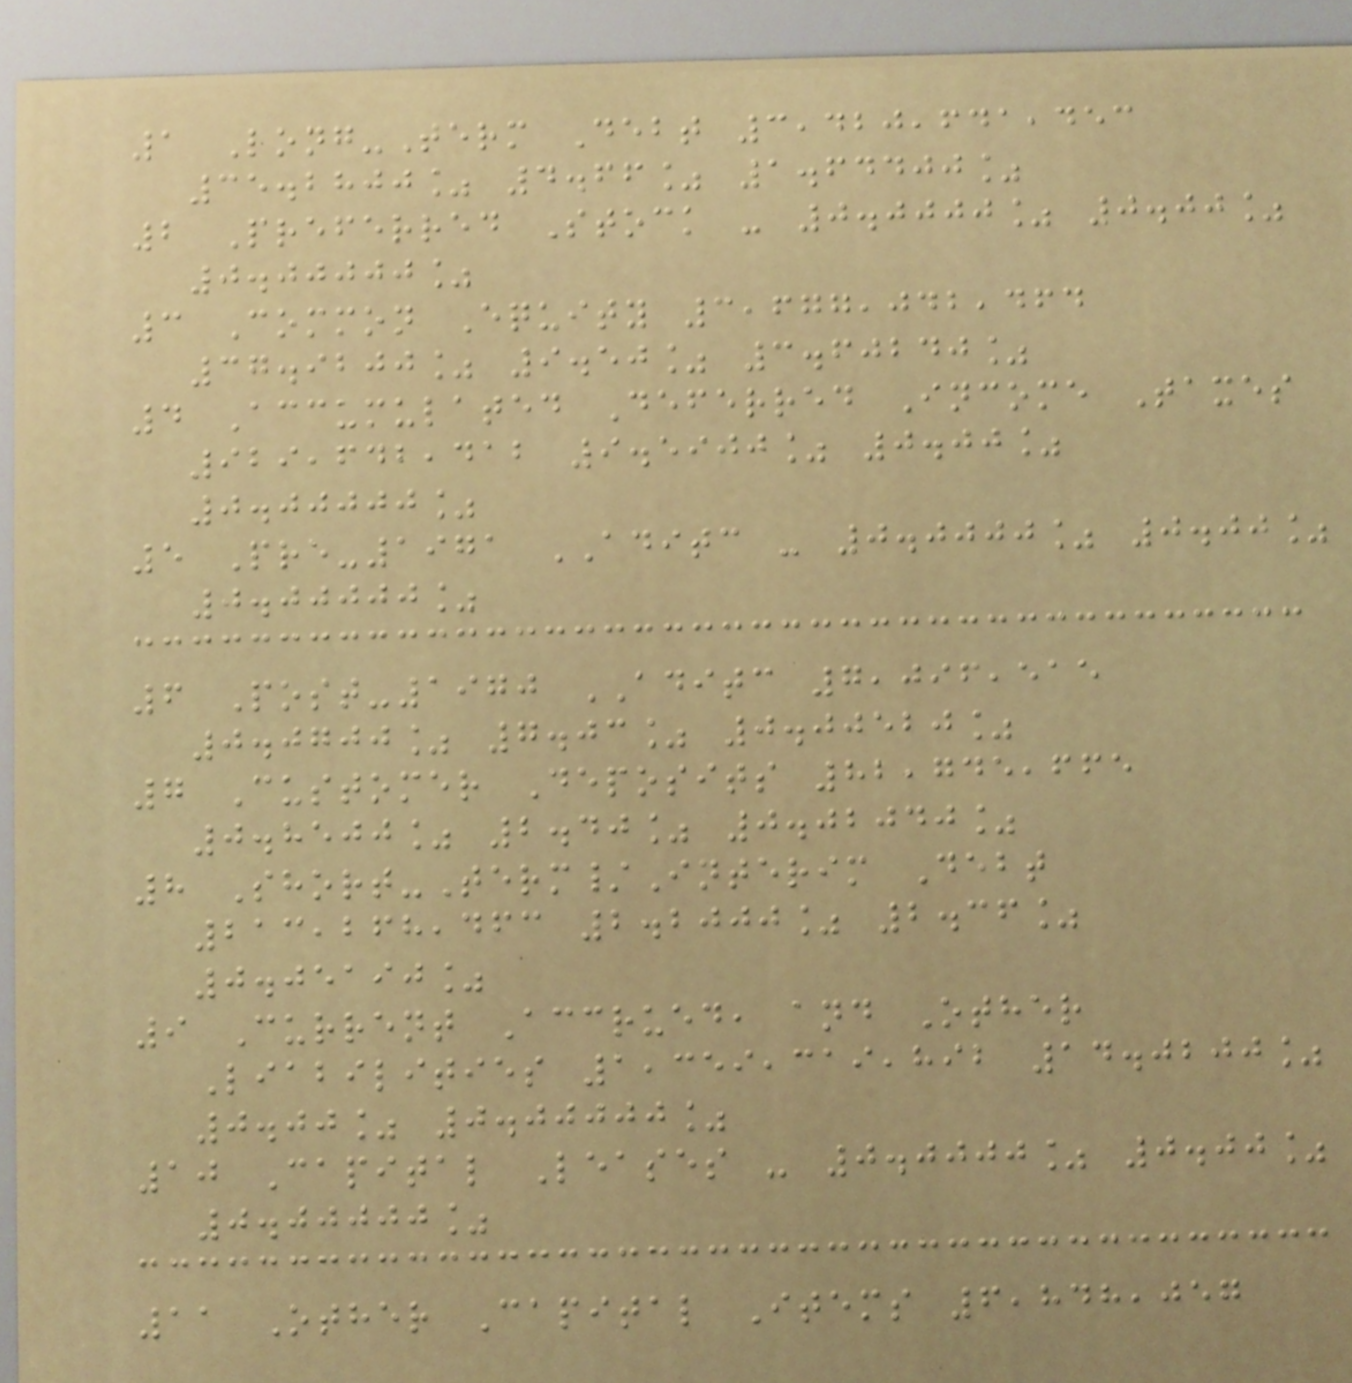1 Long-Term Debt 3,420,641,453
35.2800% 4.66% 1.64400%
2 Preferred Stock - 0.0000% 0.00%
0.00000%
3 Common Equity 3,677,042,464
37.9200% 9.50% 3.60240%
4 Accumulated Deferred Income Taxes
929,642,412 9.5900% 0.00%
0.00000%
5 Pre-1971 ADITC - 0.0000% 0.00%
0.00000%
6 Post-1970 ADITC 7,096,515
0.0700% 7.03% 0.00520%
7 Customer Deposits 82,745,665
0.8500% 2.40% 0.02040%
8 Short-Term/Interim Debt
213,268,463 2.2000% 2.36%
0.05190%
9 Current Accrued, and Other
Liabilities 1,359,319,892 14.0200%
0.00% 0.00000%
10 Capital Leases - 0.0000% 0.00%
0.00000%
11 Other Capital Items 6,848,057
